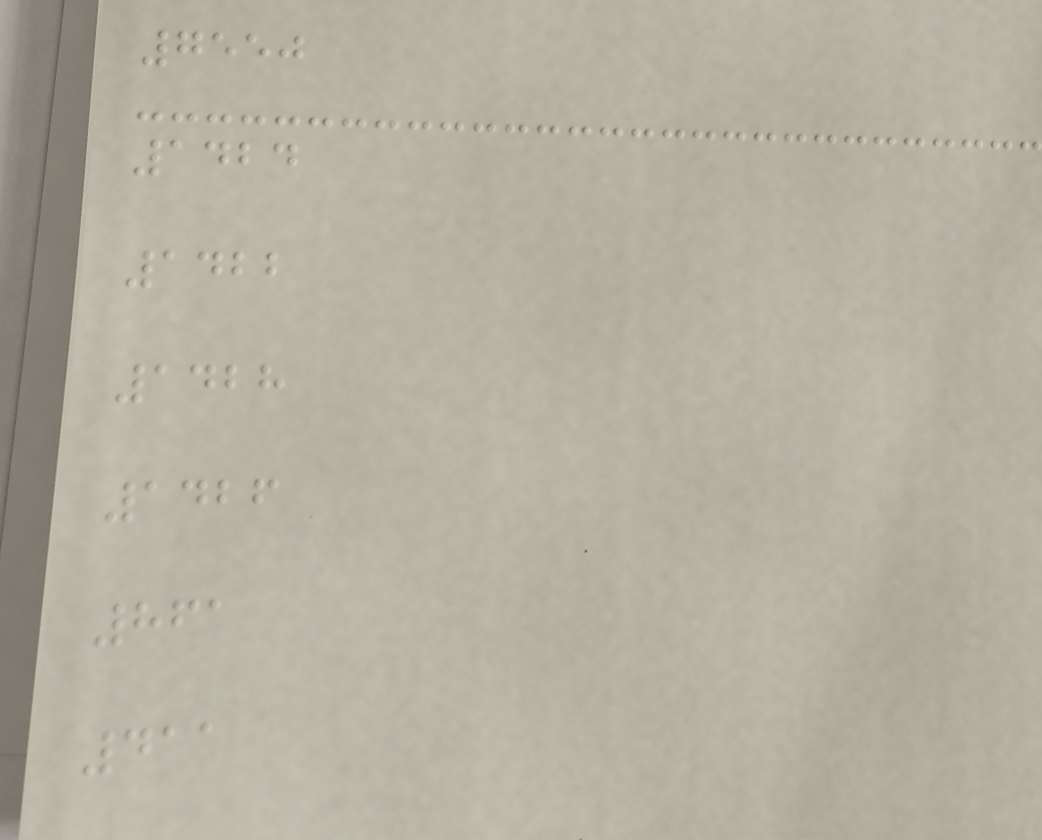7550
1424
1422
1428
1426
861
411
